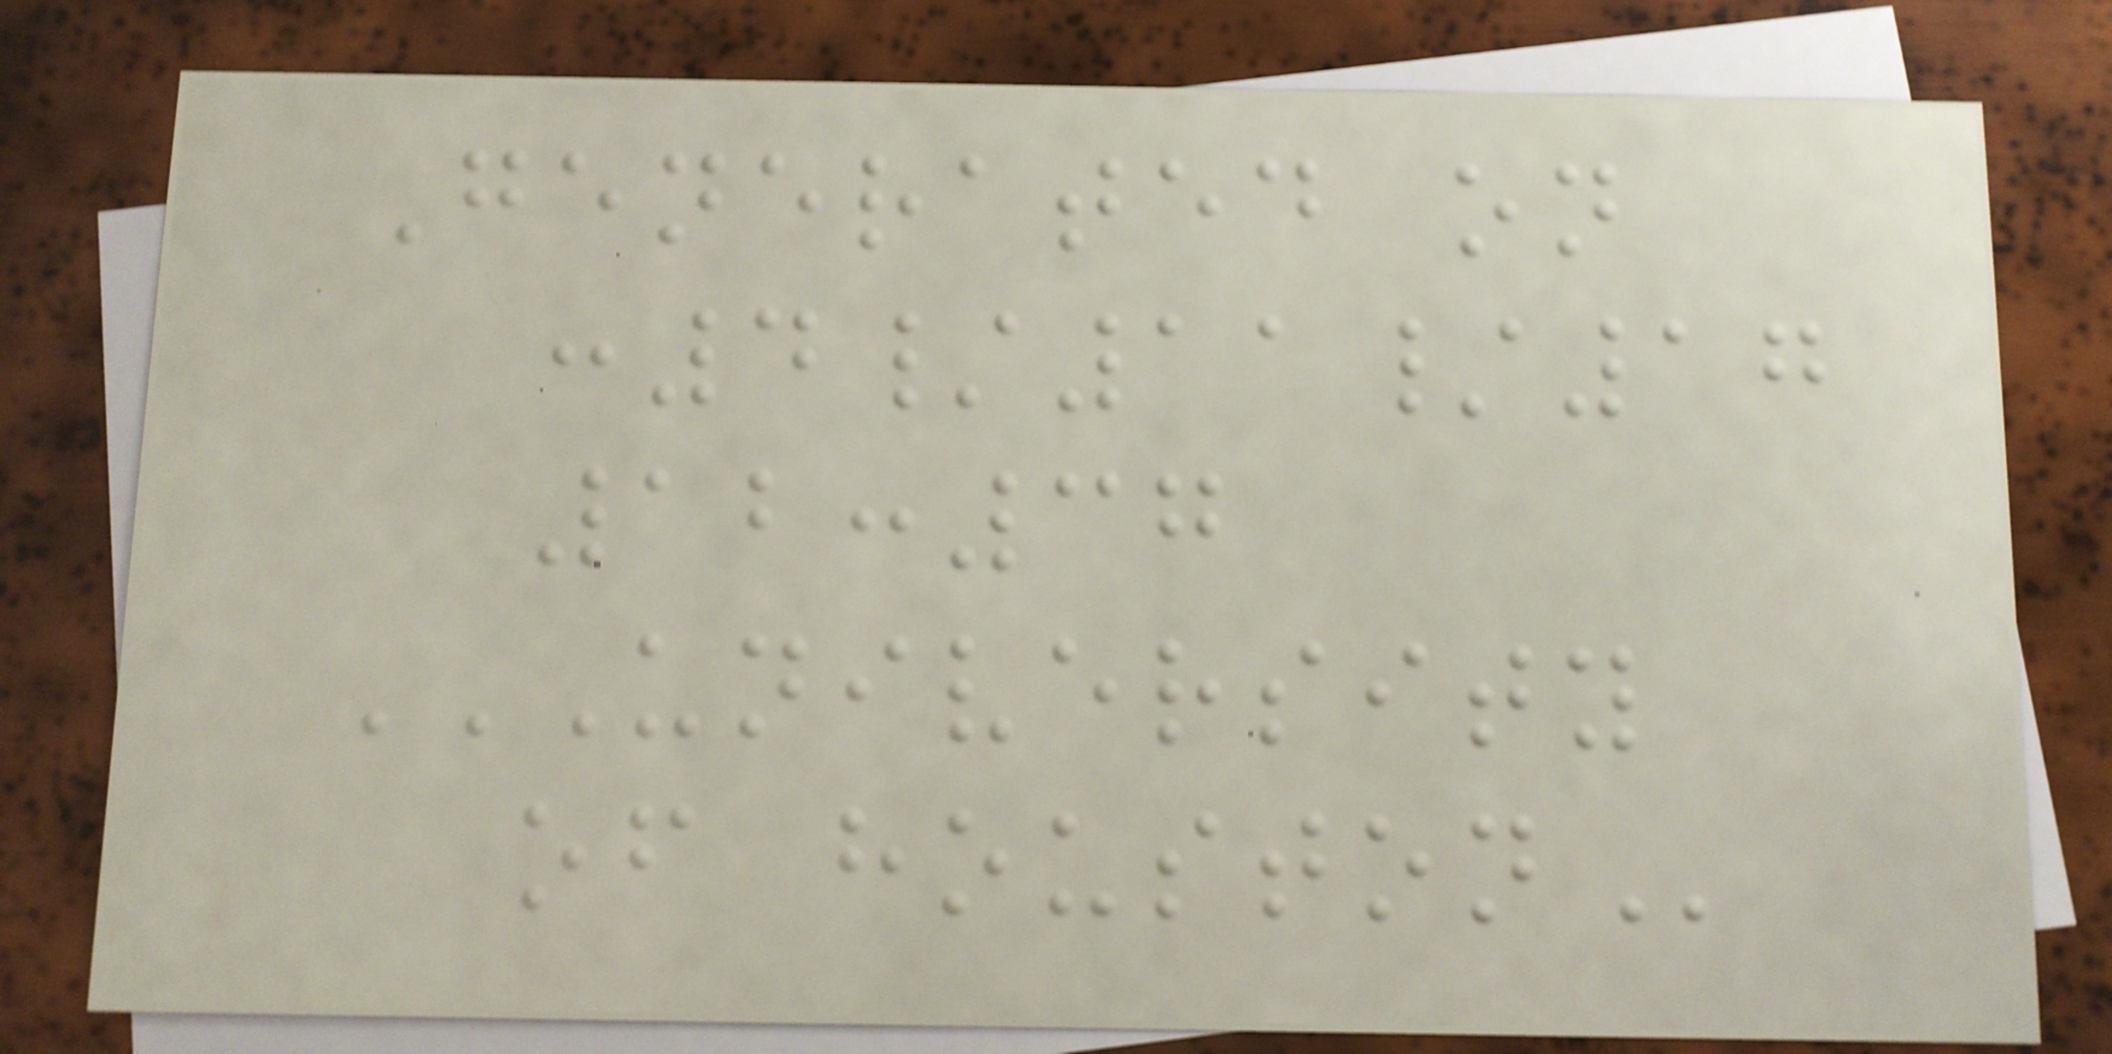Generated on
:4/11/17
12:37
UNIVERSITY
OF HOUSTON
